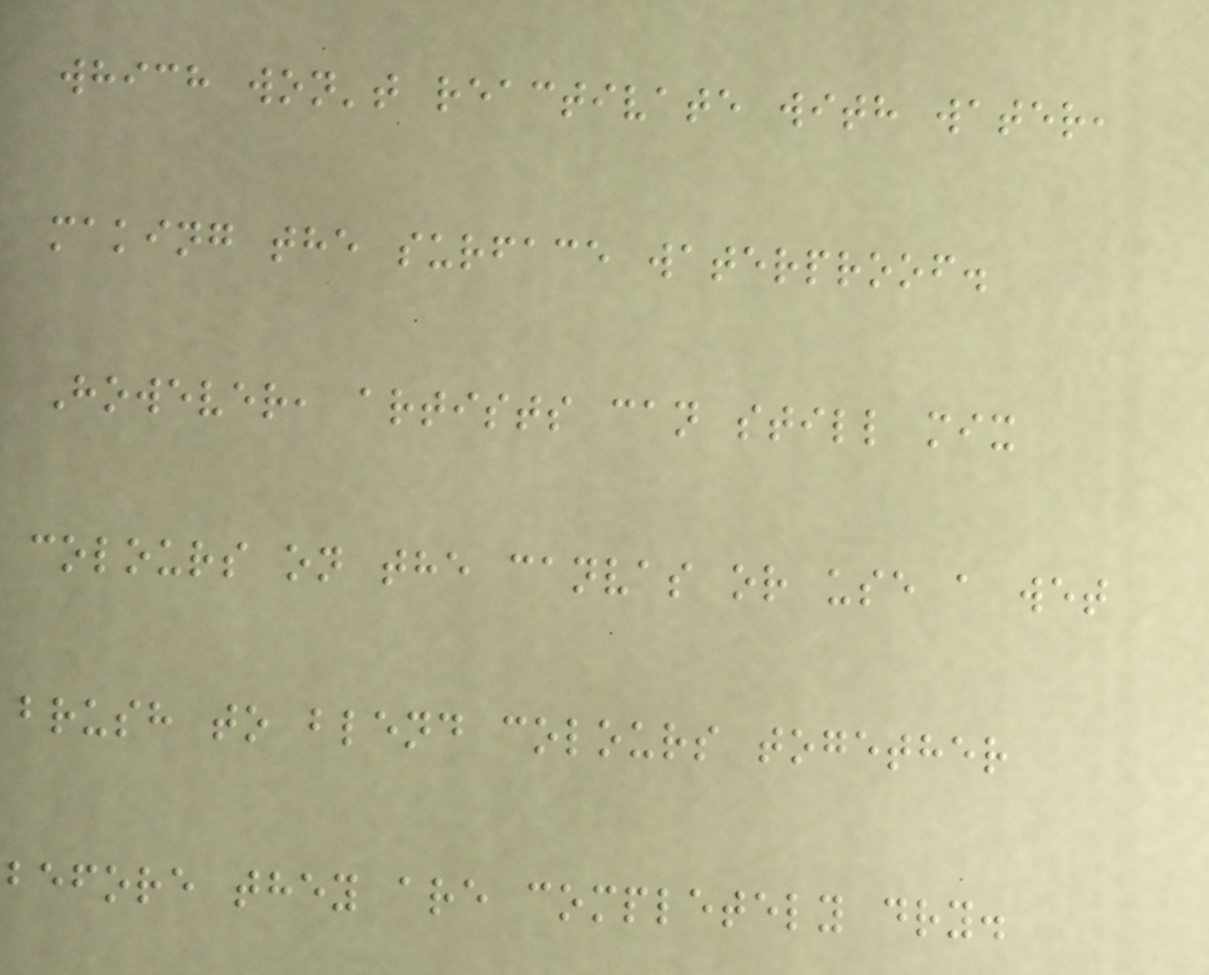which won't reactivate with water,
making the surface waterproof.
However, artists can still mix
colours on the canvas or use a wet
brush to blend colours together
before they are completely dry.
